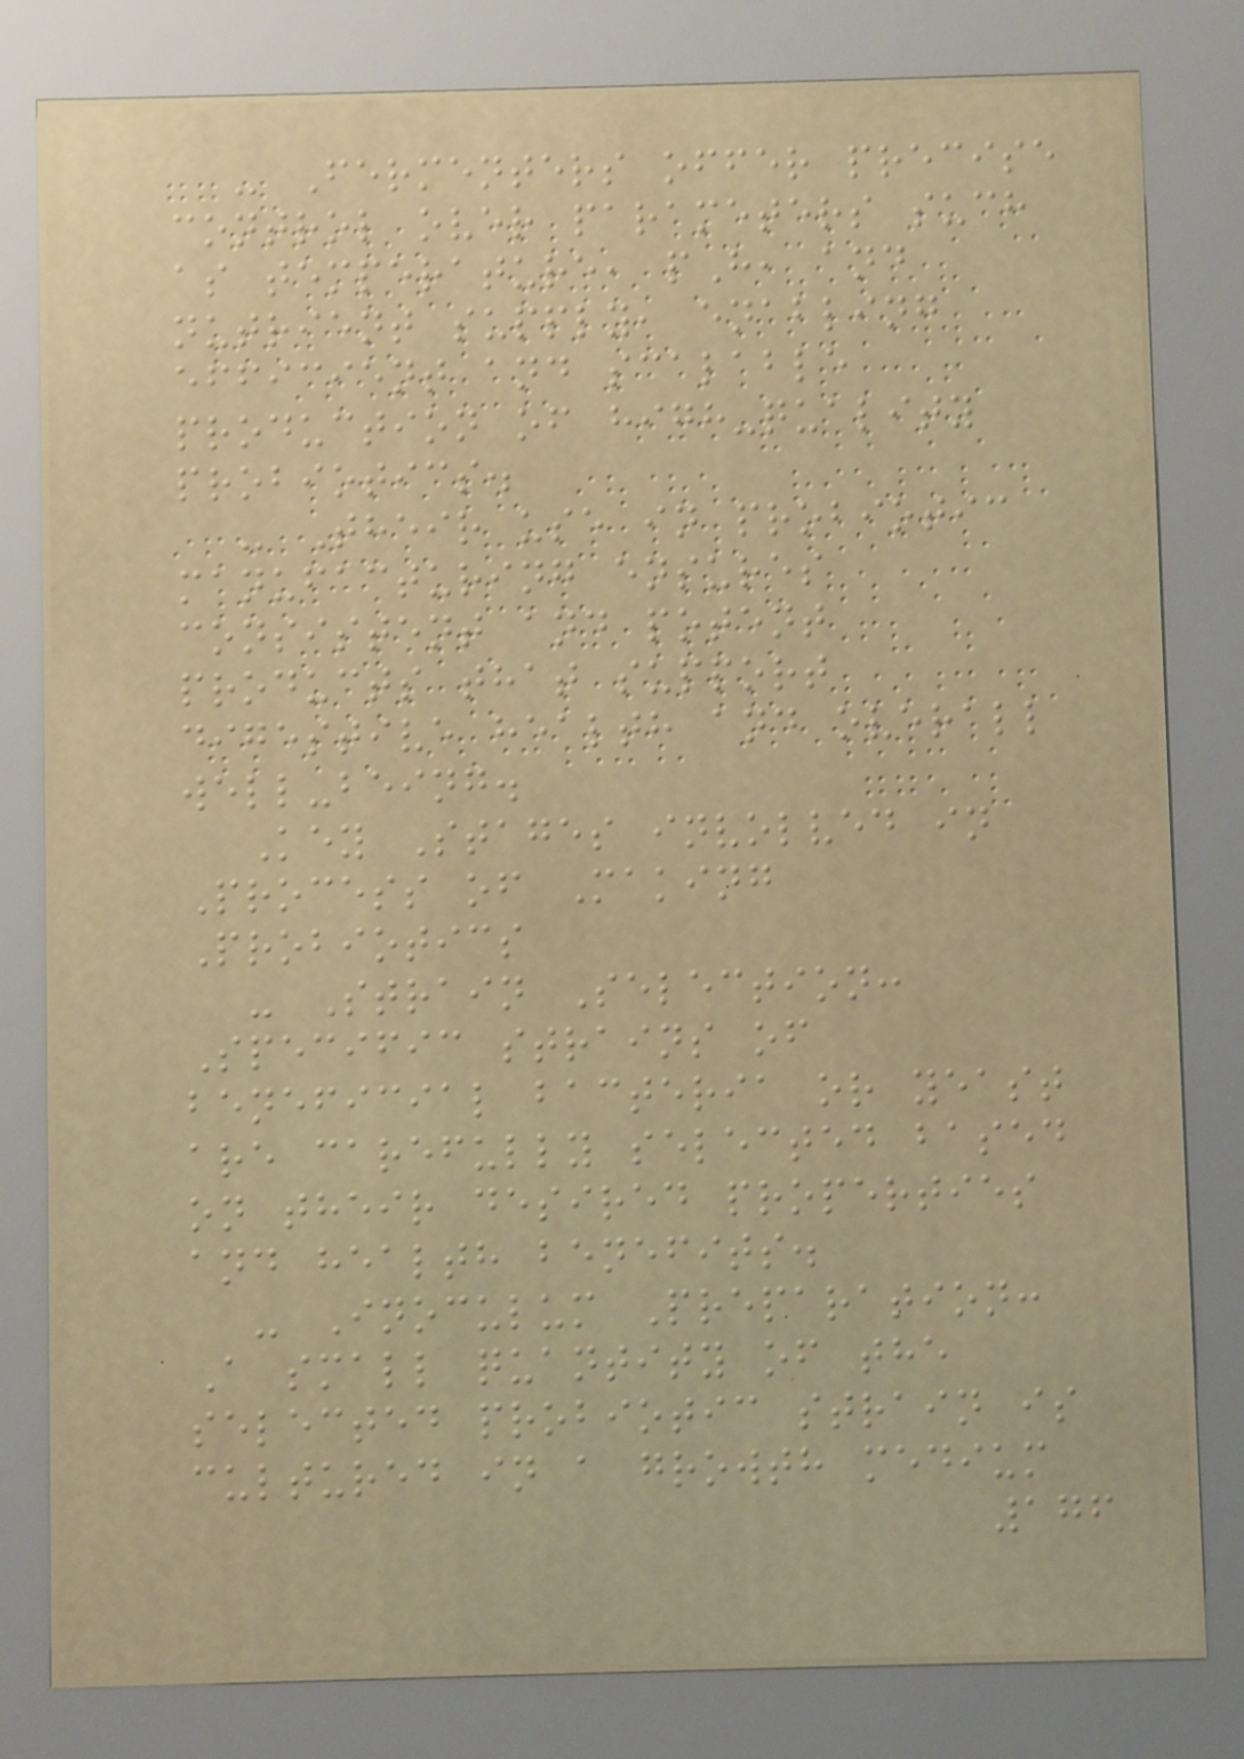- Fermenters offer precise
control over parameters such
as temperature, pH, and
nutrient supply, enabling
efficient and scalable
production of high-quality
probiotics.
- Their use in probiotic
manufacturing ensures
consistent and potent
products that support
digestive health and overall
well-being.
Key Stages involved in
Process of Making
Probiotics
- Strain Selection:
Specific strains of
beneficial bacteria or yeast
are carefully selected based
on their desired properties
and health benefits.
- Inoculum Preparation:
A small quantity of the
selected probiotic strain is
cultured in a growth medium
176
